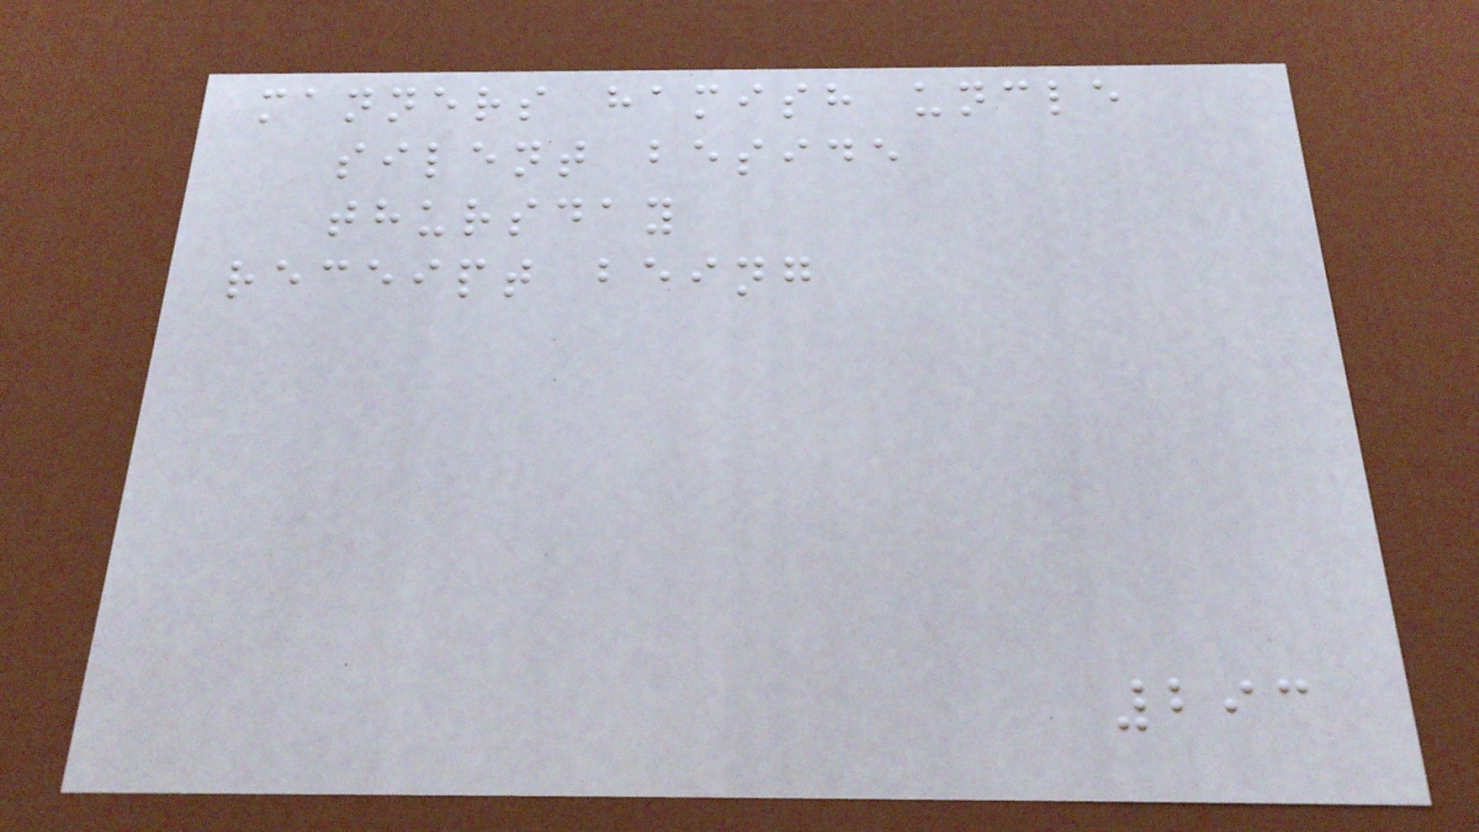manners hamish uncle
silent beside
thursday
receipt being
293
